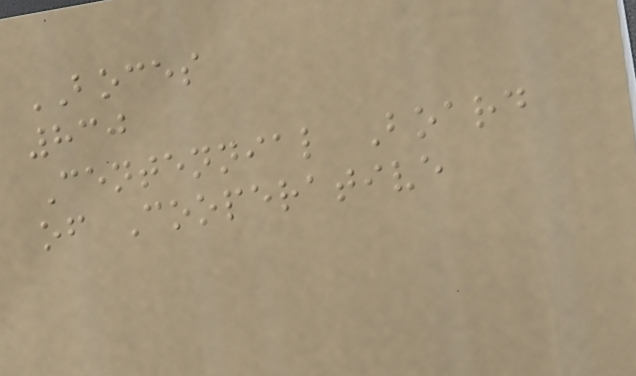BOCES
830
Centennial Board
of Cooperative
